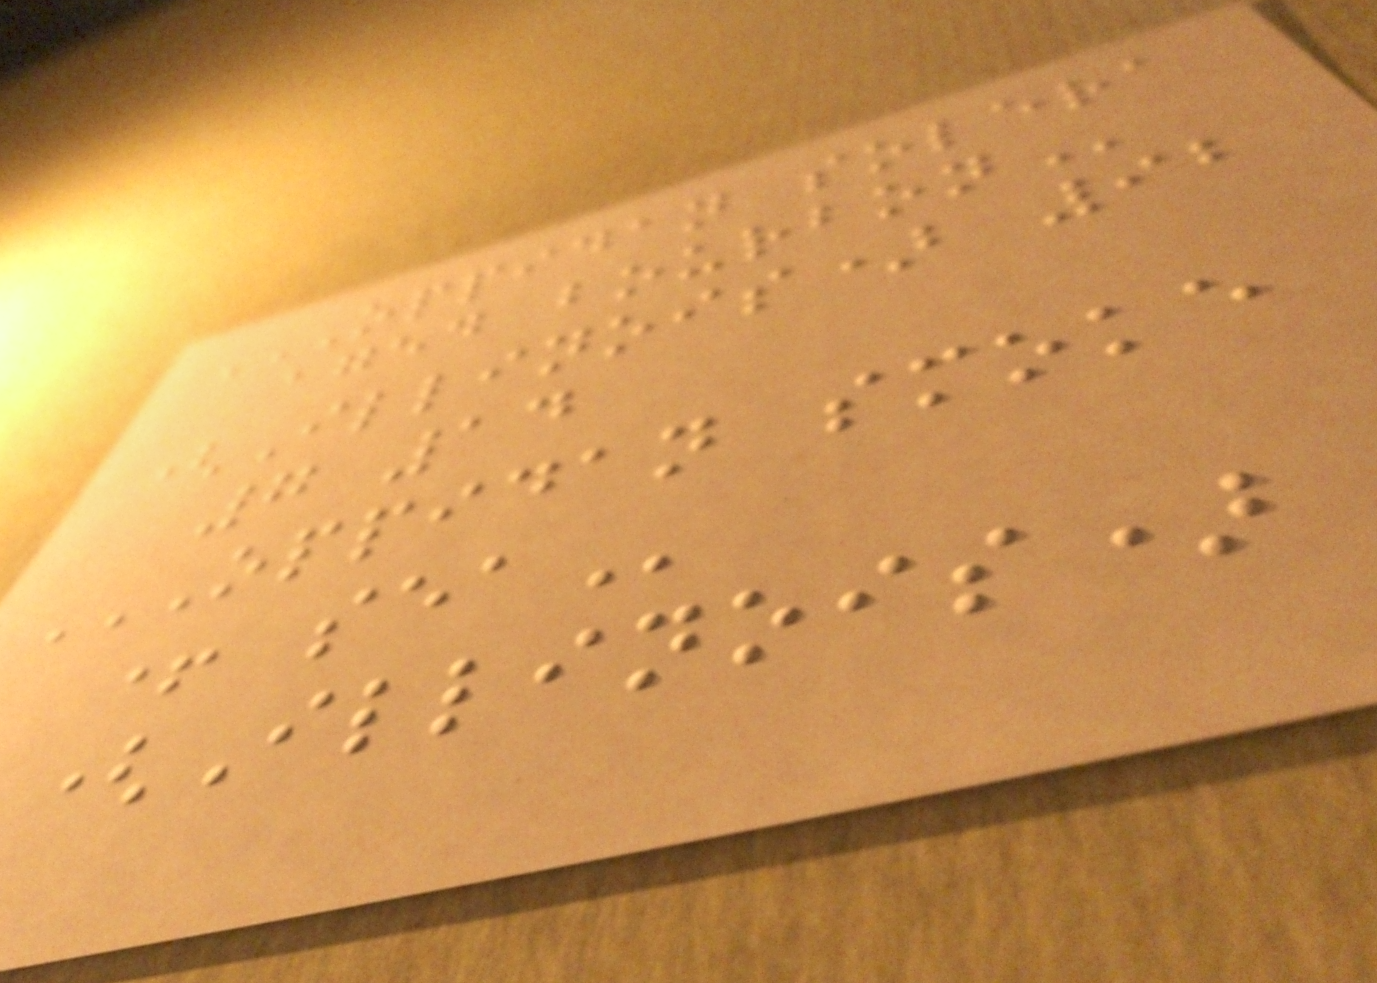OPPIDAN SOLERA
AGED BOURBON
(Illinois) 92
7 14
OPPIDAN SMOKE
+ SEA
(Illinois)
